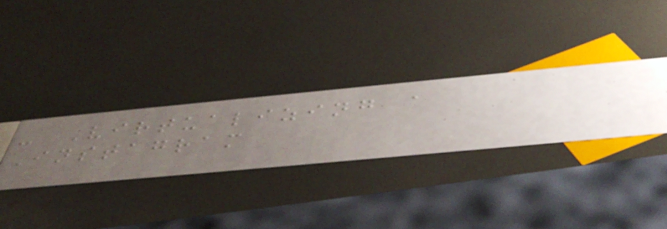- Virtualizing a
Instagram
